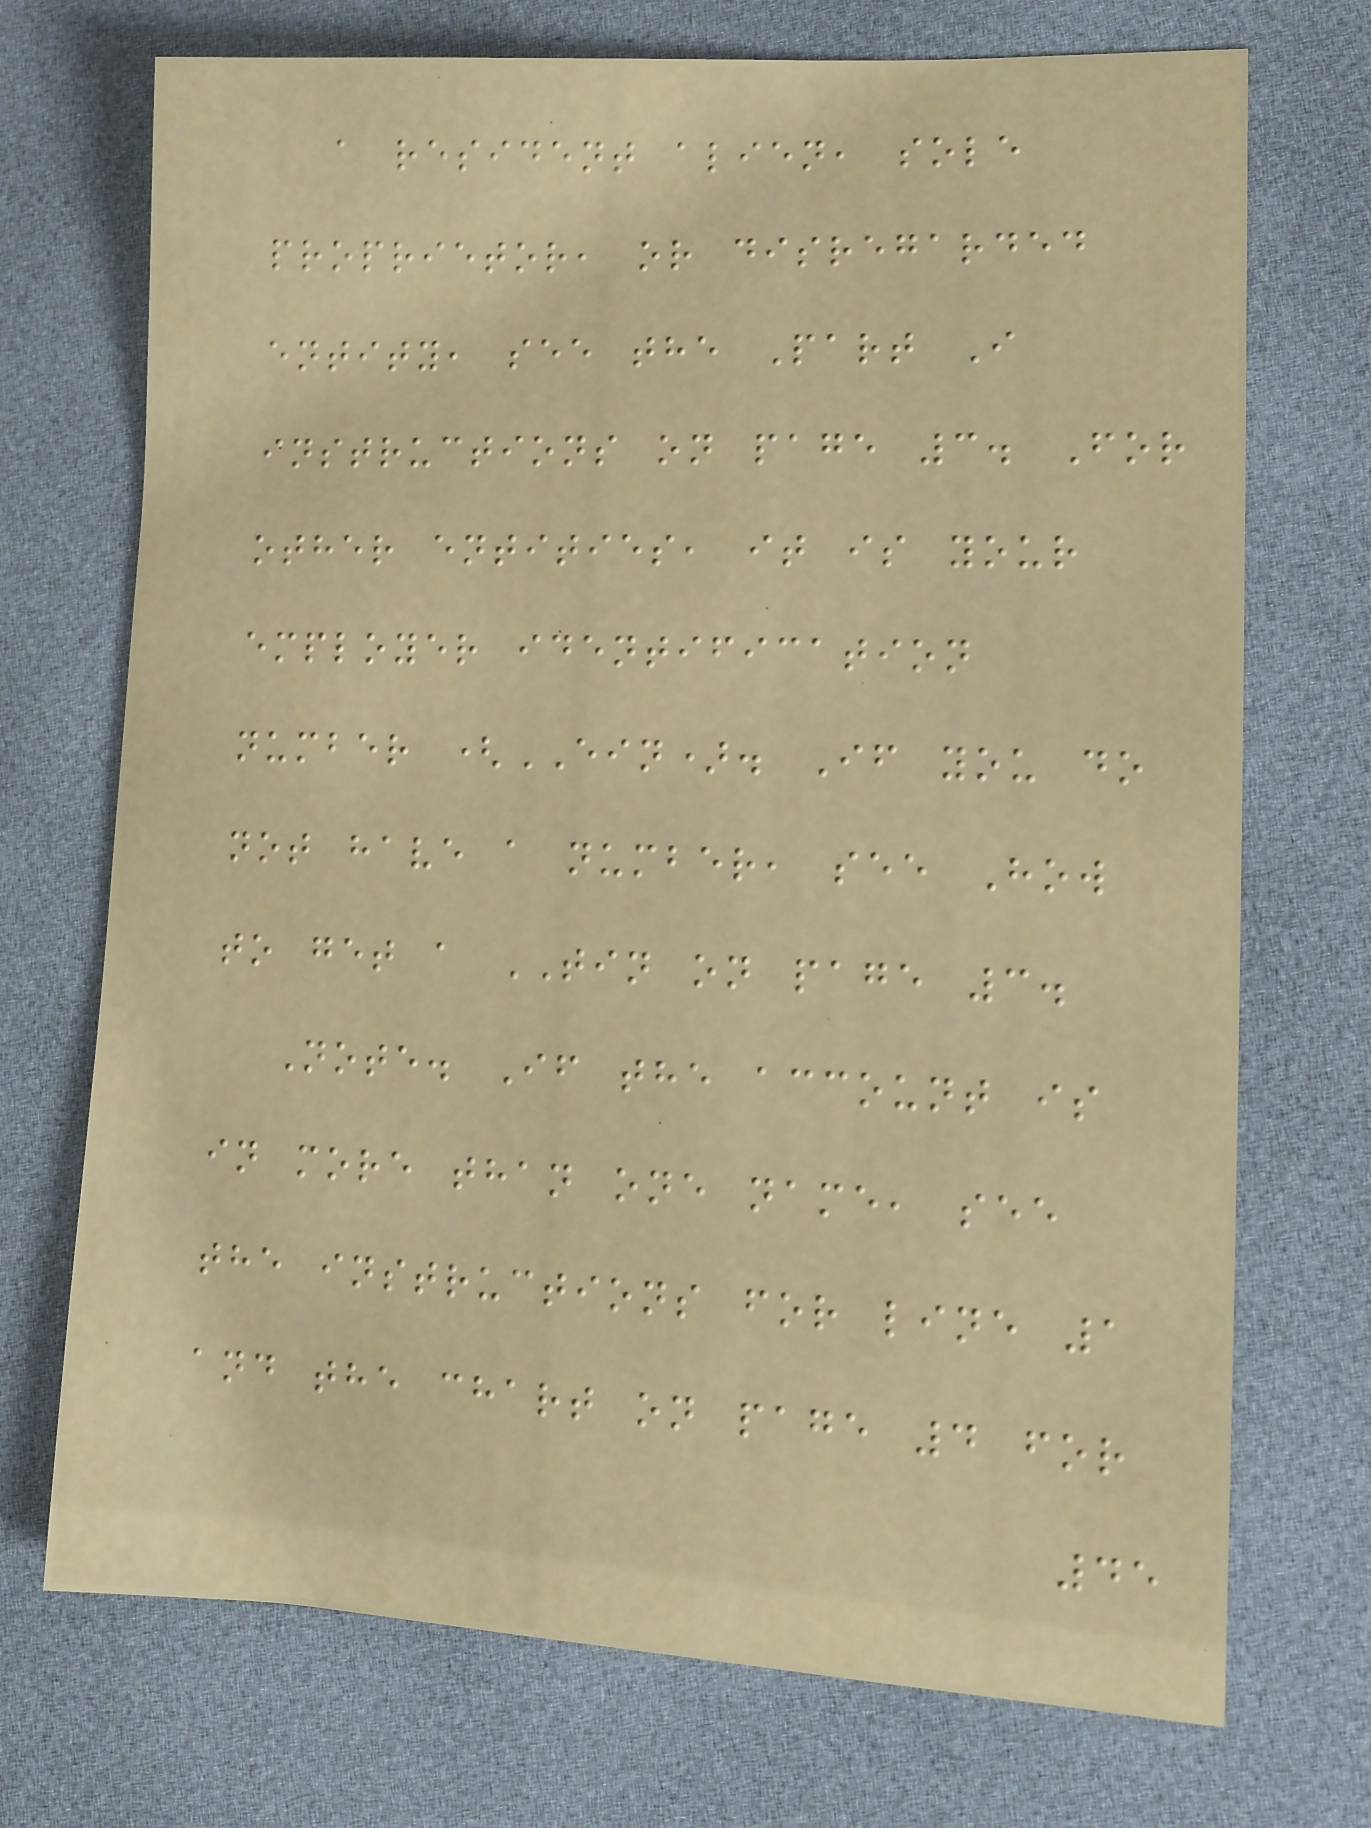a resident alien, sole
proprietor, or disregarded
entity, see the Part I
instructions on page 3. For
other entities, it is your
employer identification
number (EIN). If you do
not have a number, see How
to get a TIN on page 3.
Note. If the account is
in more than one name, see
the instructions for line 1
and the chart on page 4 for
45
